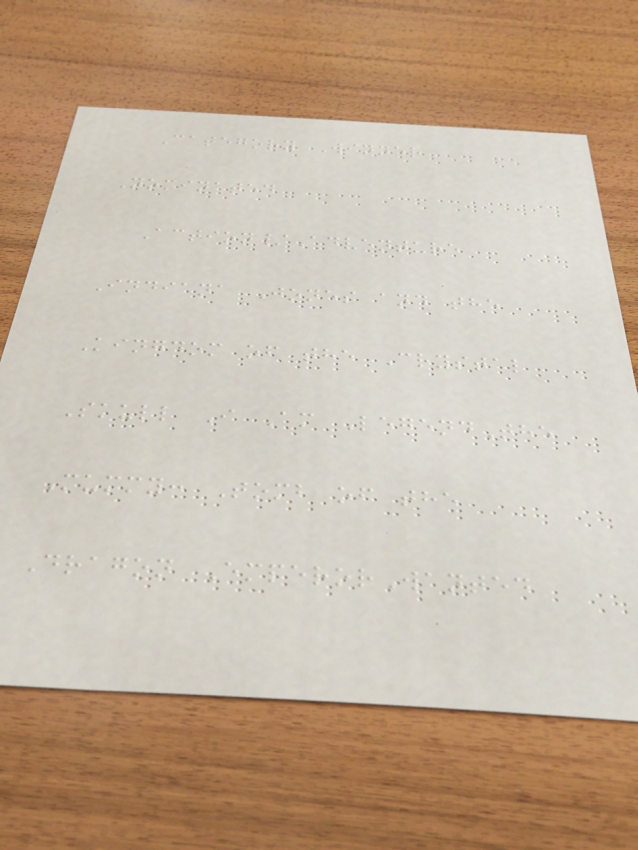Category Winner
Nominated
Action/Adventure
Indiana Jones and the
Kingdom of the Crystal
Skull I Am LegendThe
Mummy: Tomb of the
Dragon EmperorWanted
